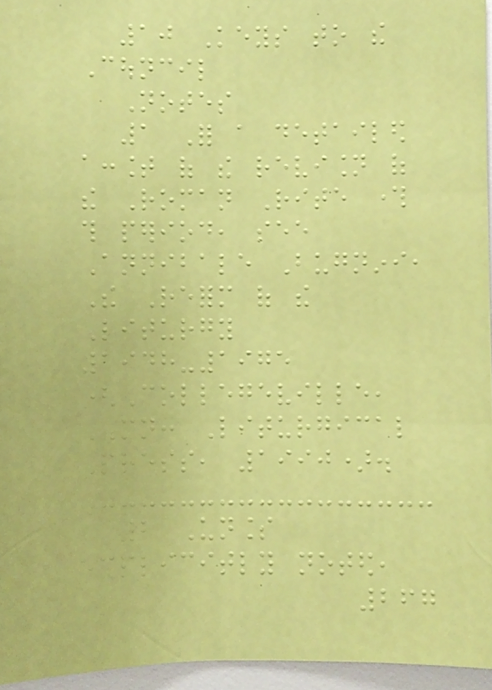10 Keys to the
Council
Notes
1 For a detailed
account of the revision of
the Roman Rite through
this period, see
Annibale Bugnini,
The Reform of the
Liturgy
1948-1975
(Collegeville,
MN: Liturgical
Press, 1990).
2 Unless
explicitly noted,
267
